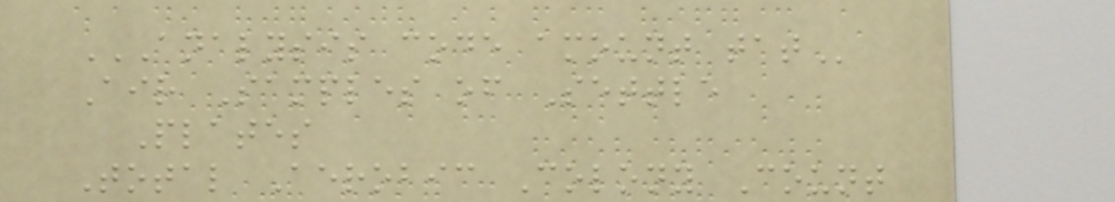ANALYSIS CODE AMOUNT TAT
Air Samples of Settle
Plates
Total Aerobic Colony Count
